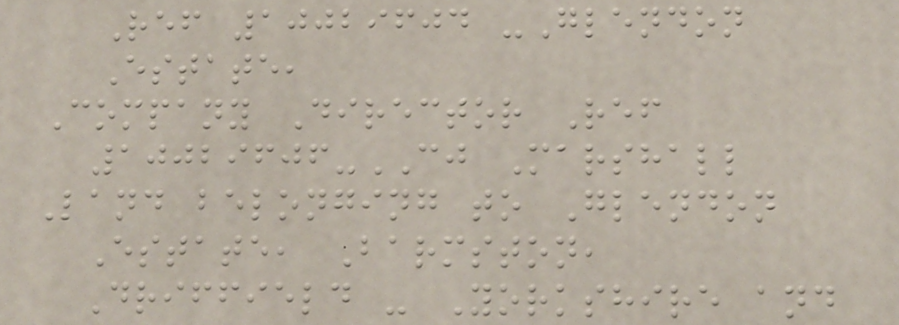Ref 10029604 -Glendon
Estate,
Company Director Ref
10029606-CJ Marshall
Land belonging to Glendon
Estate, Barmston,
Driffield - Yorkshire and
